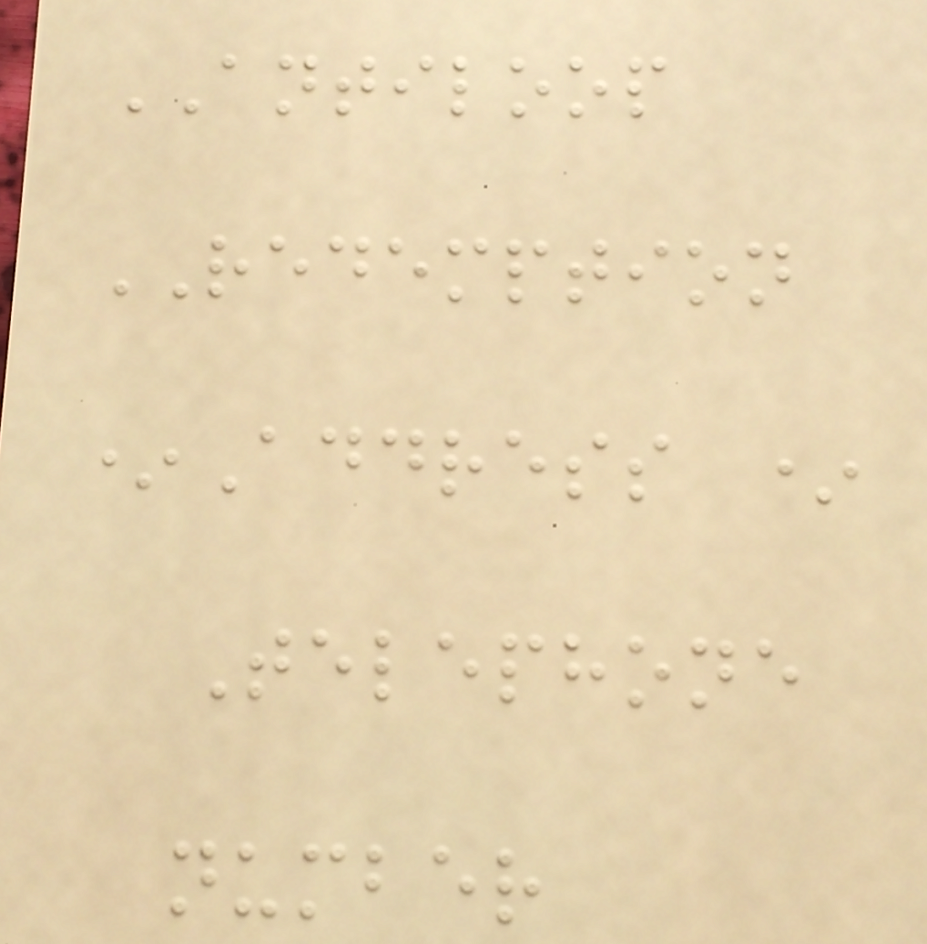ANTILOOP
REDEMPTION
*Address *
Telephone
number
